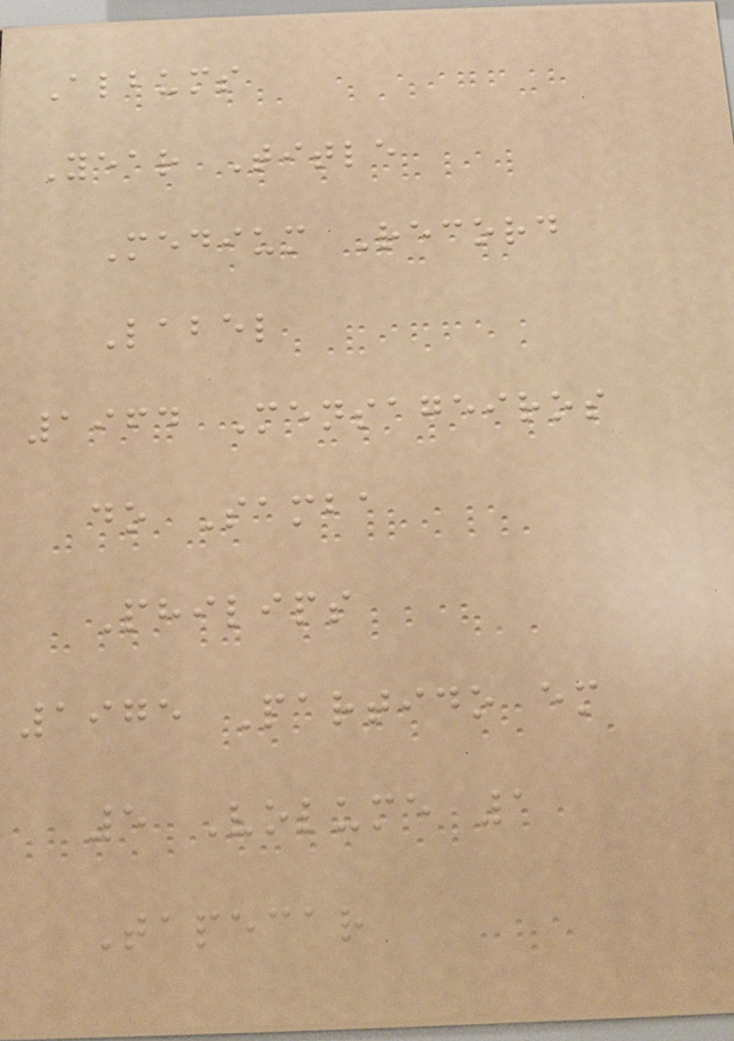Albums
Year Title
Medium Record
Label
1964 Mensageiros
do Samba
Philips
1975 Partido em
5 Volume 1
Tapecar
